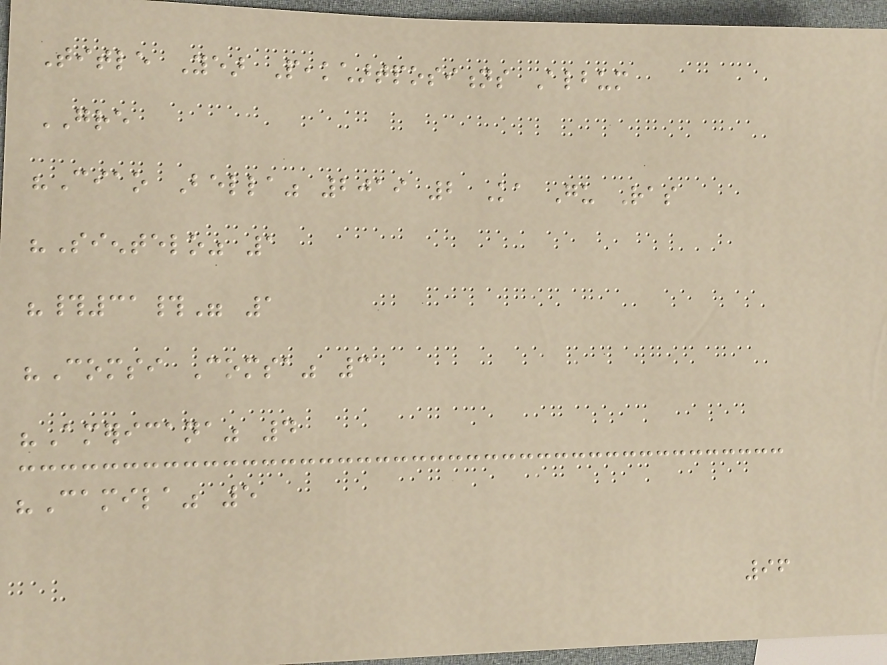Title Year Peakchartpositions Album
GRE
"Ciao Bella" 2019 2 Ka Gu Ras
"Sientelo" 1
"#31#" 1
"Comsi Comsa" 3
"Americana" 4
"Camila" 5
96
